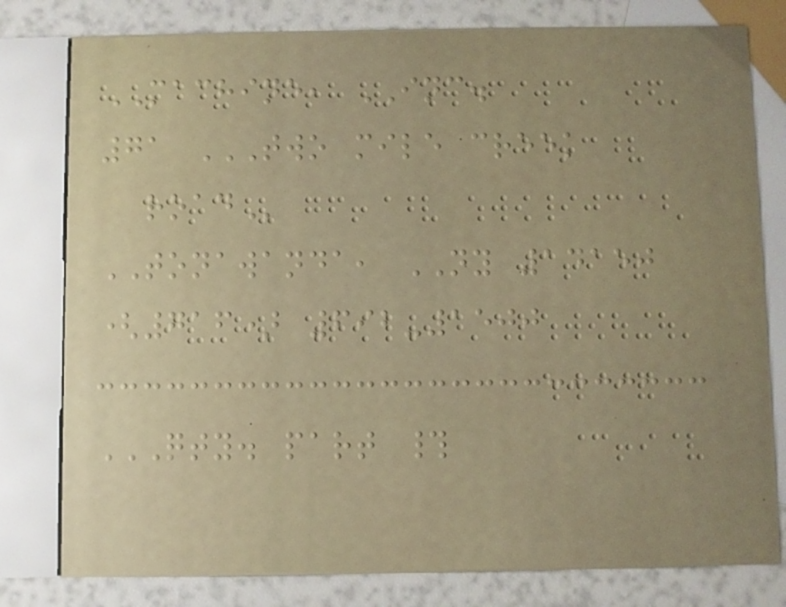MACHINE, INC.
71 TWO MILE CREEK
ROAD
TONAWANDA, NY 14150
(716) 692-1500
QTY. PART #
